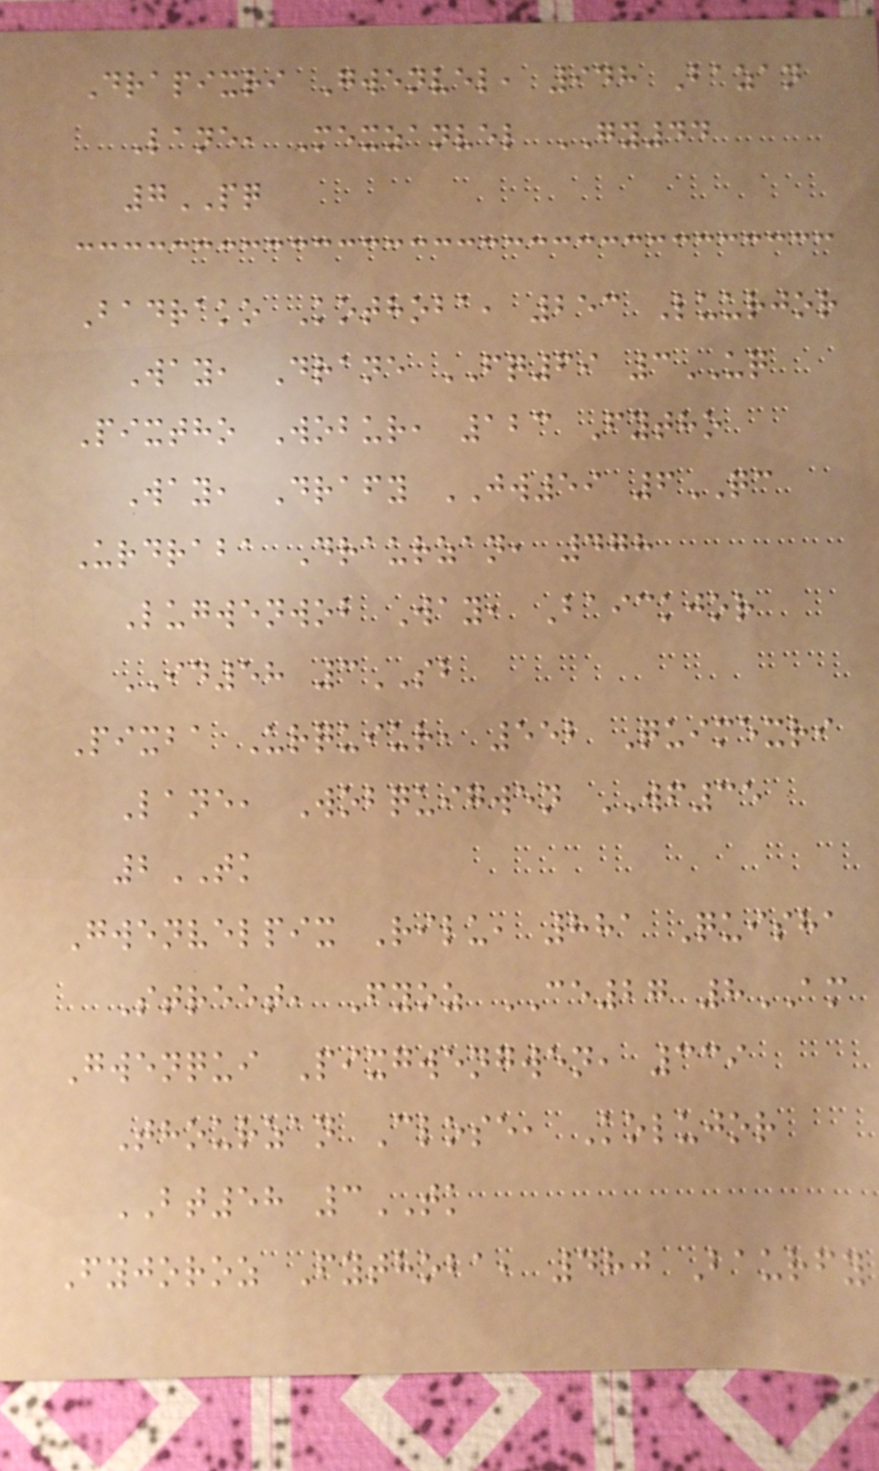Drapixri Gwenvel, 948 Bazan
Lane, Mexzanvel GY44
7PQ
Badrako Kothoba, 253 Luurjor
Way, Drane FQ69 3UQ
Pixtho Wobur, 123 Fytho
Way, Drafy JW59 6QC
Urdraba Draurzan, 478
Lugwenwob Way, Baickjor
ID58 3SB
Pixba Urquiur, 552 Quimexri
Lane, Wobquigwen WF35
2TK
Gwenvelpix Rilu, 881 Quisha
Street, Fyoz CE27 8AM
Gwenqui Pixgwengwen, 339
Thourzan Close, Kolujor
BT58 3TK
Fyjoroz Fythoba, 480 Baurfy
